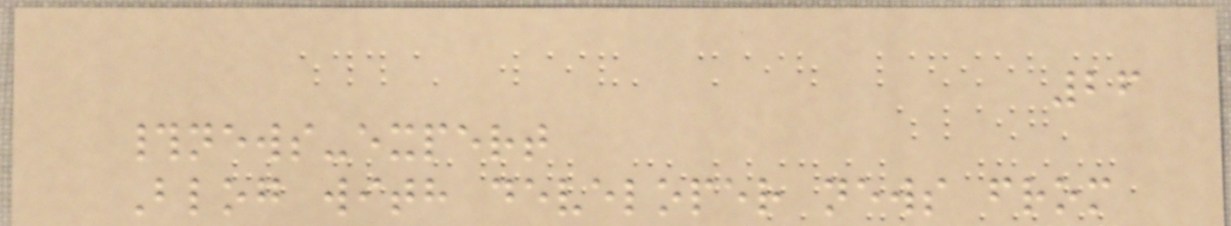26
#news-expert
Blog with developer news from
